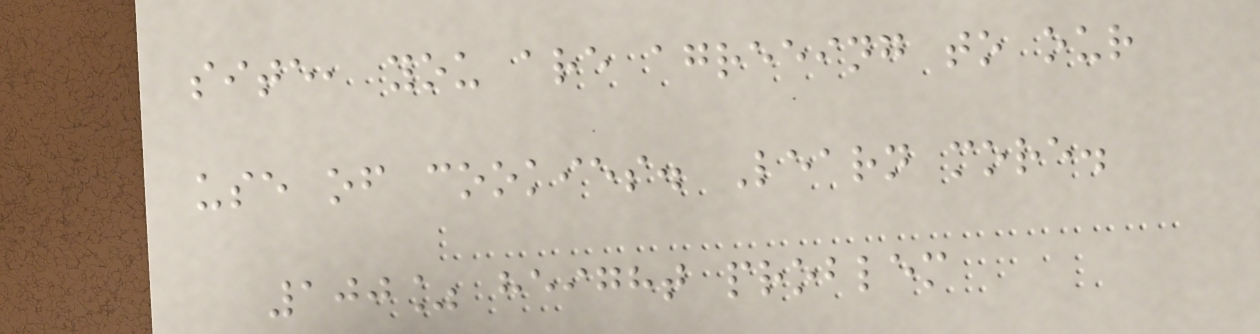site, you are agreeing to our
use of cookies. Learn more.
100% height problem
